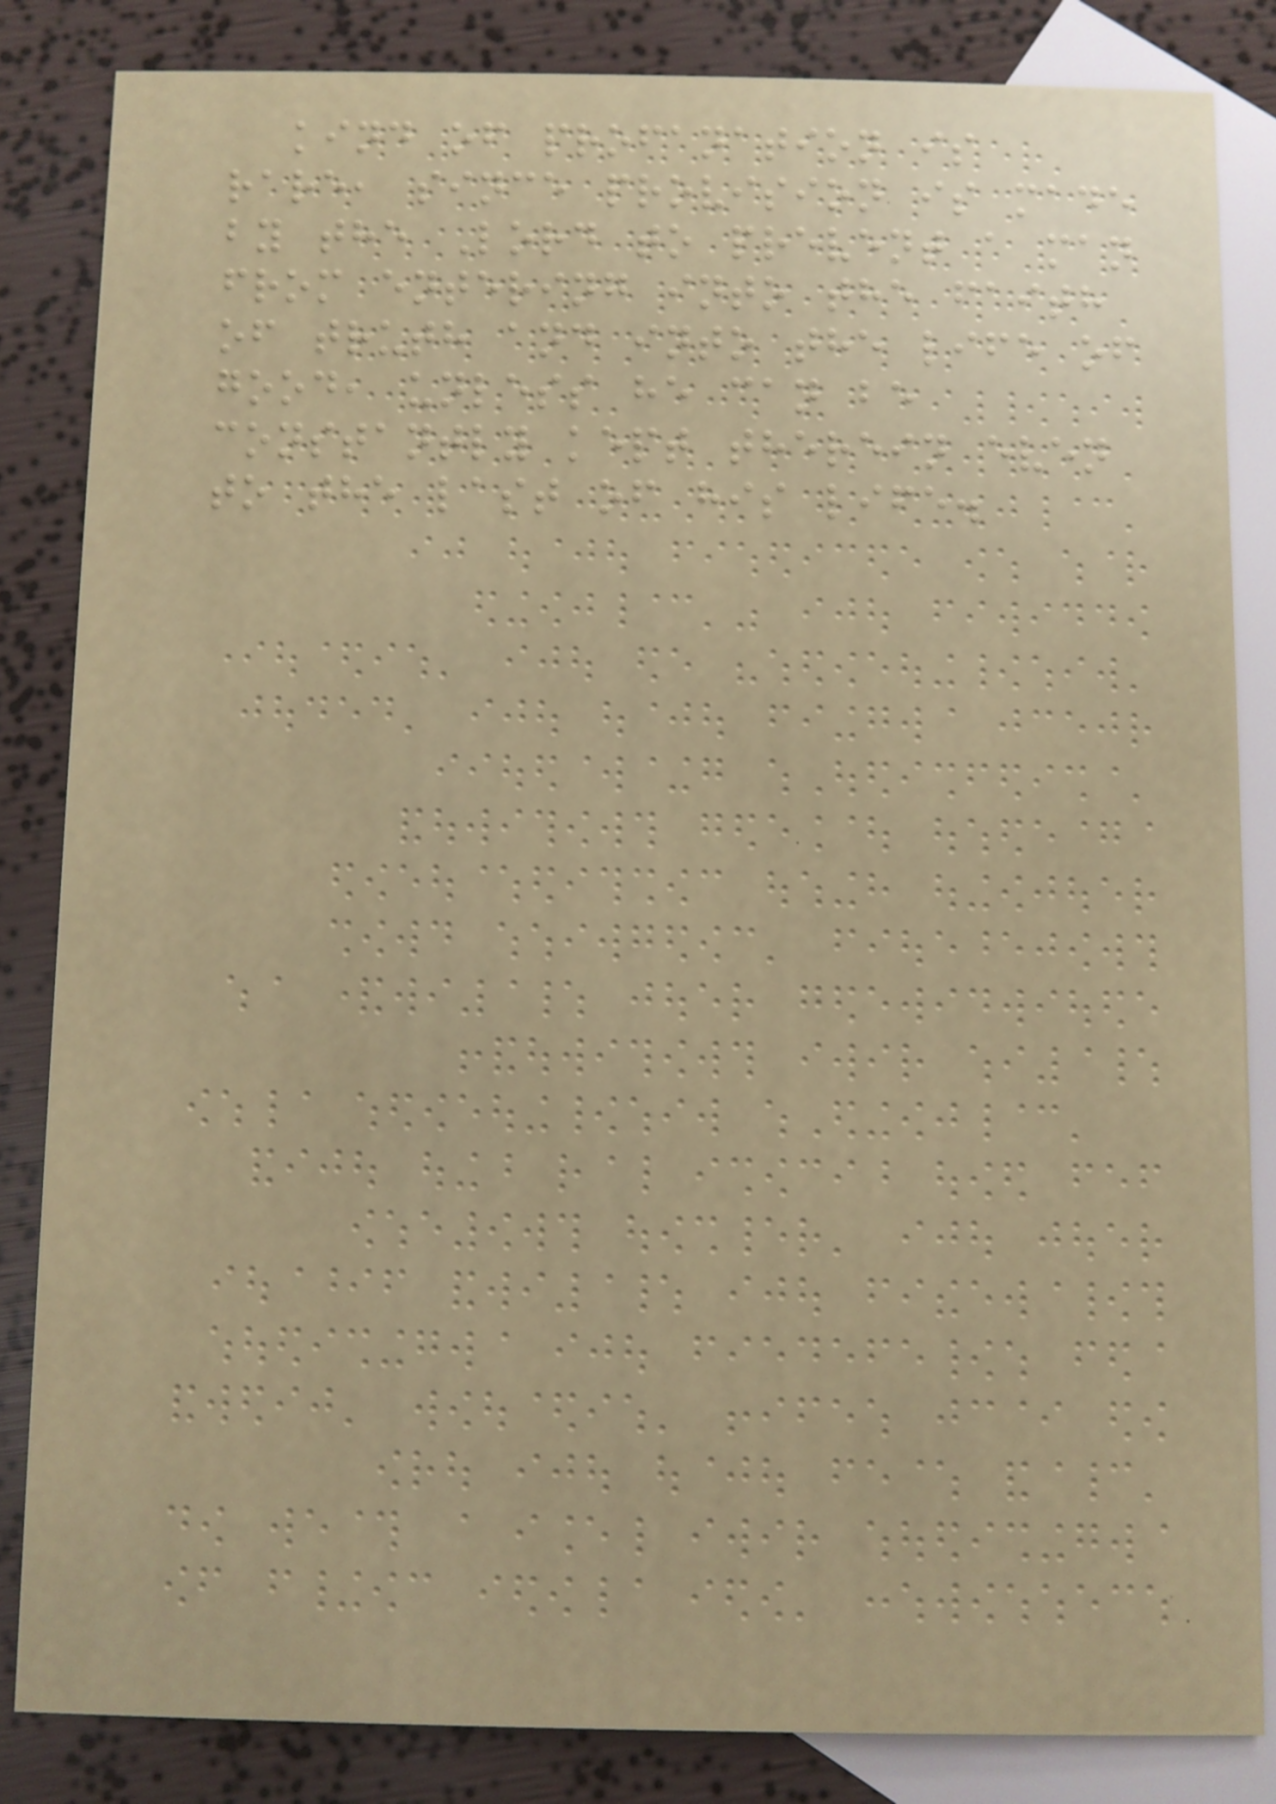kind of profanation is
rare, since provision is made
by the Lord to prevent a man
from entering into the faith
of truth and into the life of
good, unless he can be
constantly kept therein even
to the last of his life.
